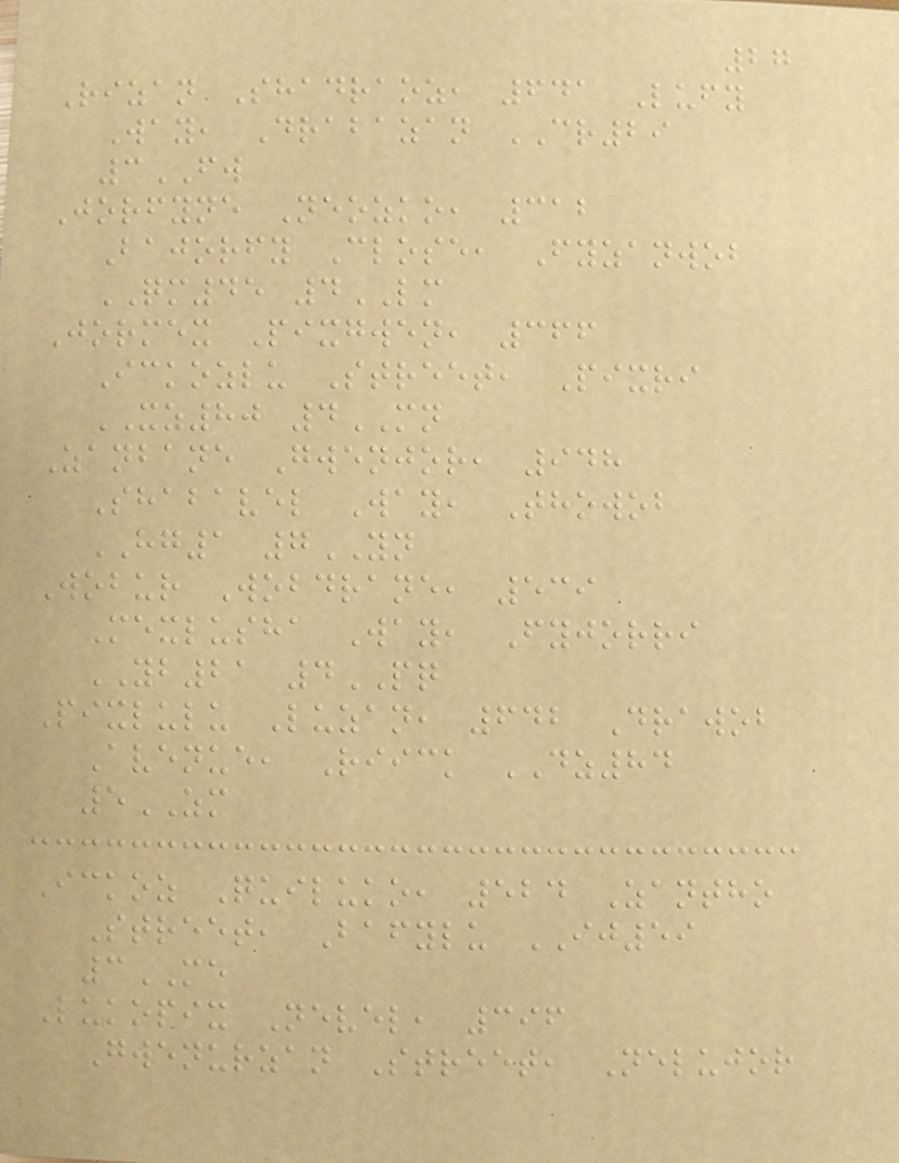27
Rizan Shadraoz, 641 Lufy
Way, Drabazan CR29
3FW
Jorfyne Neozko, 312
Bajorfy Close, Fyzanwob
QM45 4LM
Jormex Pixgwen, 366
Ickozlu Street, Pixri
XZ80 4MN
Zanbane Gwenjor, 948
Shabavel Way, Thowob
HG1 7YN
Wobur Wobdrane, 539
Mexlusha Way, Fyjorri
YB21 4PQ
Pixlulu Luzan, 642 Drawob
Avenue, Riick DZ84
5ZM
Ickoz Quiluko, 524 Zantho
Street, Bafylu IJ59
3ME
Lukopix Nevel, 396
Gwenurzan Street, Nelujor
